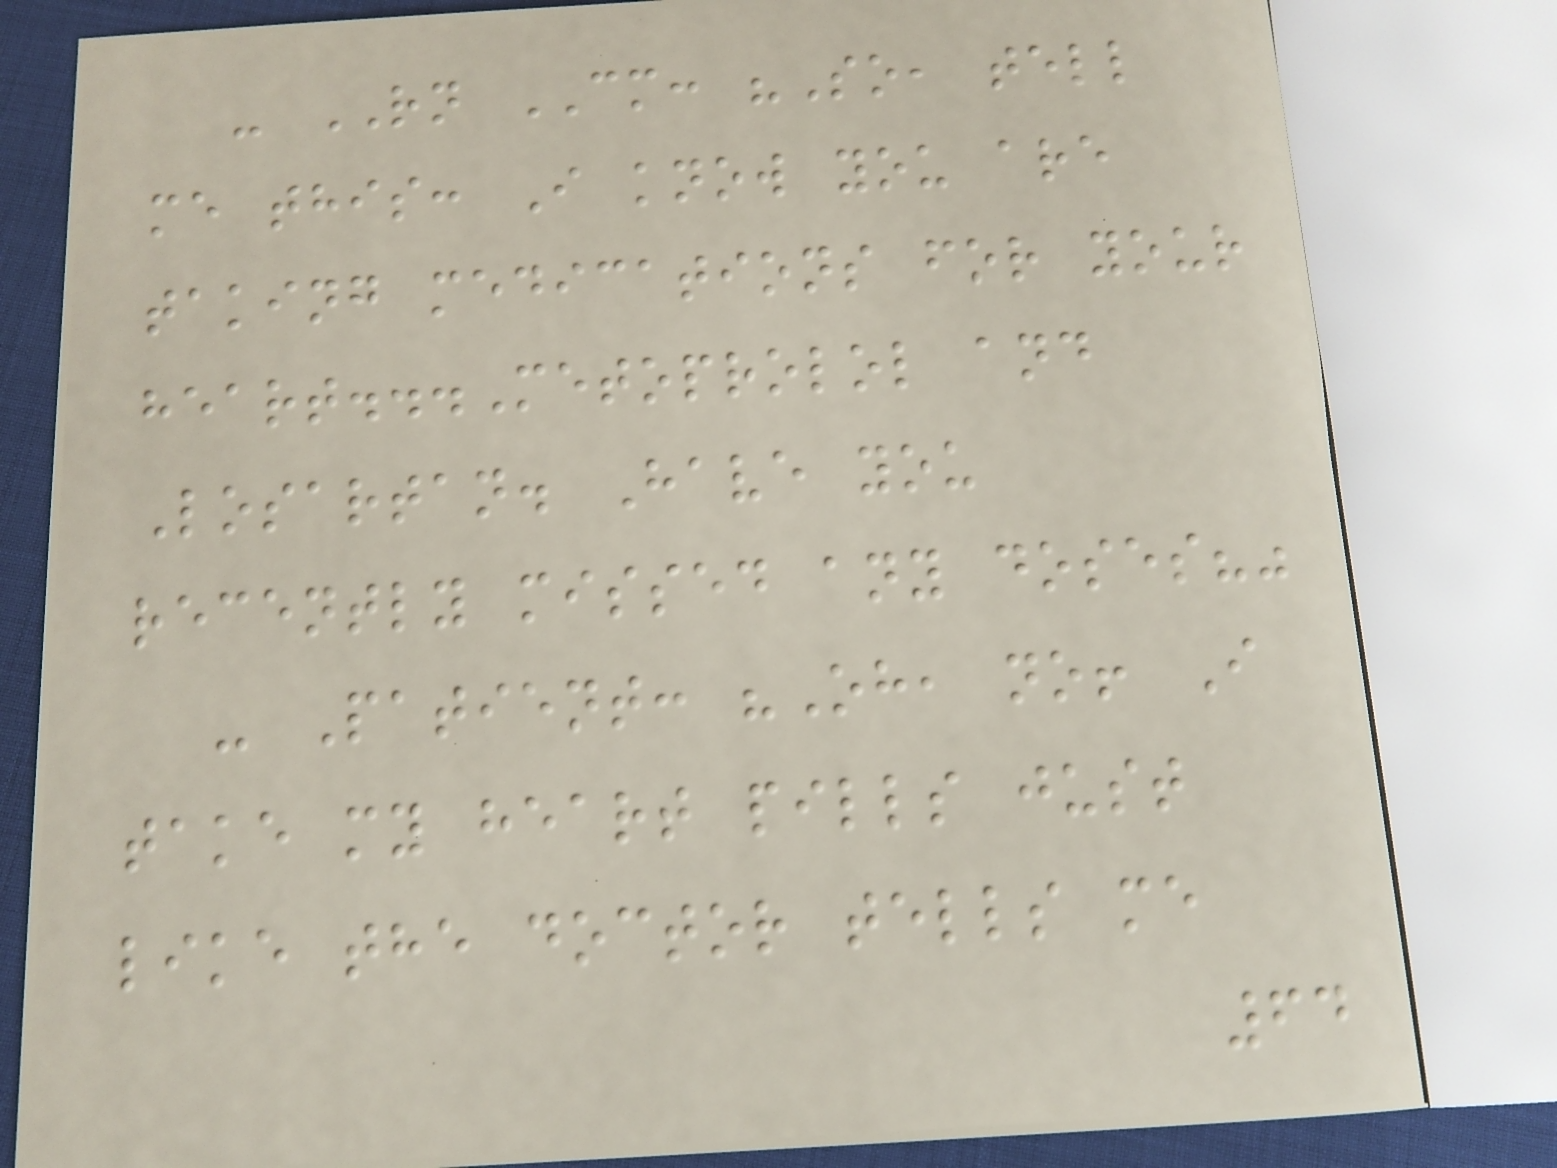- RN CM: "So, tell
me this: I know you are
taking medications for your
heart...Metoprolol and
Losartan. Have you
recently missed any doses?"
- Patient: "Oh, no! I
take my heart pills just
like the doctor tells me
64
